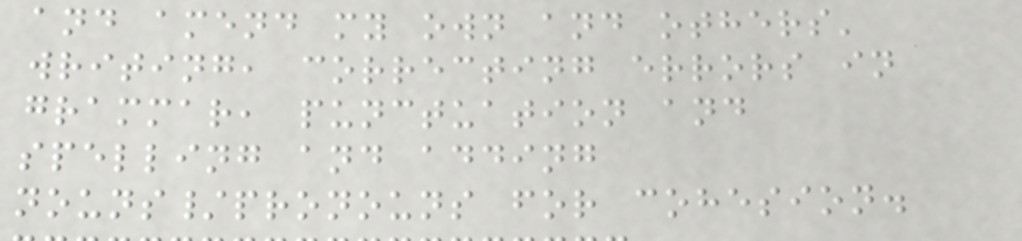and amend my own and others'
writing, correcting errors in
grammar, punctuation and
spelling and adding
nouns/pronouns for cohesion.
